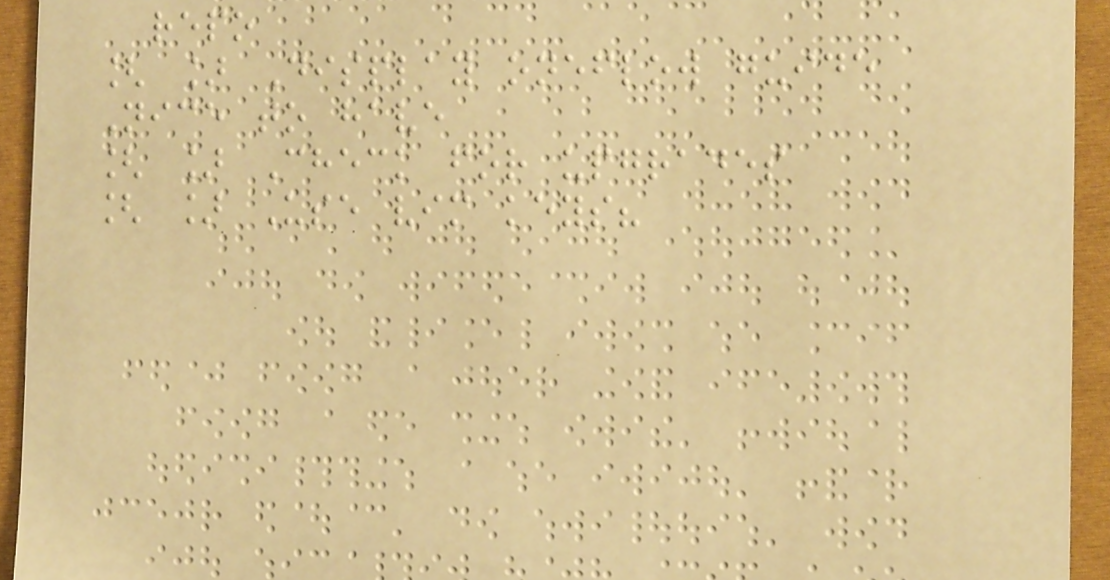repo
[ ] Display oneflow guide
Nice to have
[ ] Check for upgrades
[ ] Use vim keys?
